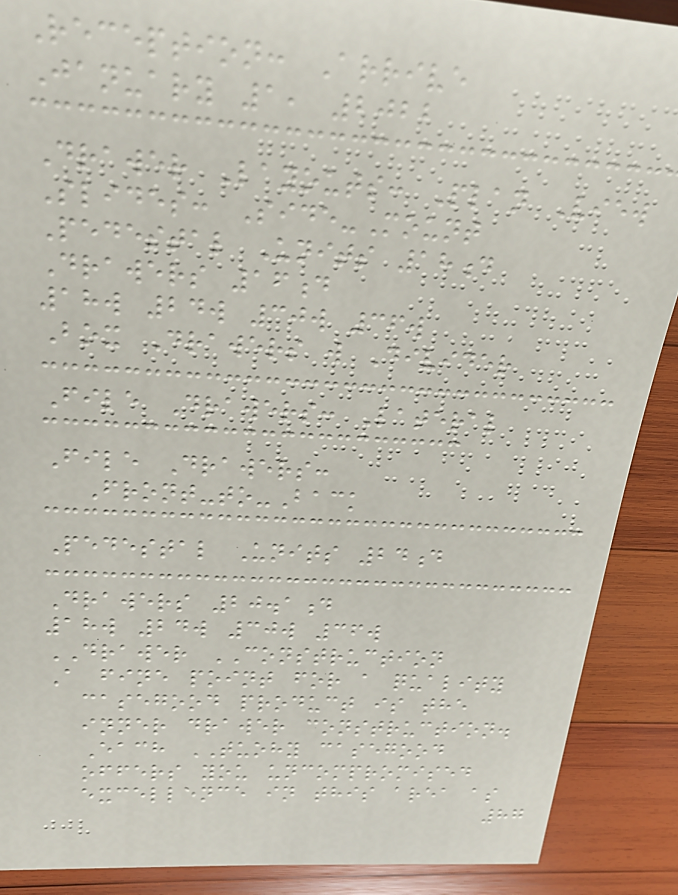Reception: Arrive
January 1, 2022
Drawer Layouts: Plan View
Slides: Side-Mount
Pedestal Units 18d
Drawers 16d
18w 24w 30w 36w
Box Drawers w Divider
File Drawers: Lateral
File Drawers:
Front-to-Back
Pedestal Units 24d
Drawers 20.1d
18w 24w 30w 36w
DRAWER CONSTRUCTION
A fine point for a quality
casegood product is the
inner drawer construction.
Each TUOHY casegood
offers you uncompromised
excellence in this area as
87
